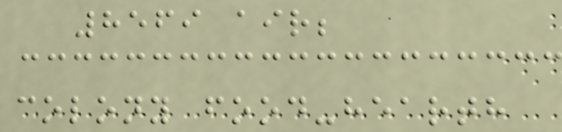8569 air;
colony food-hearth
